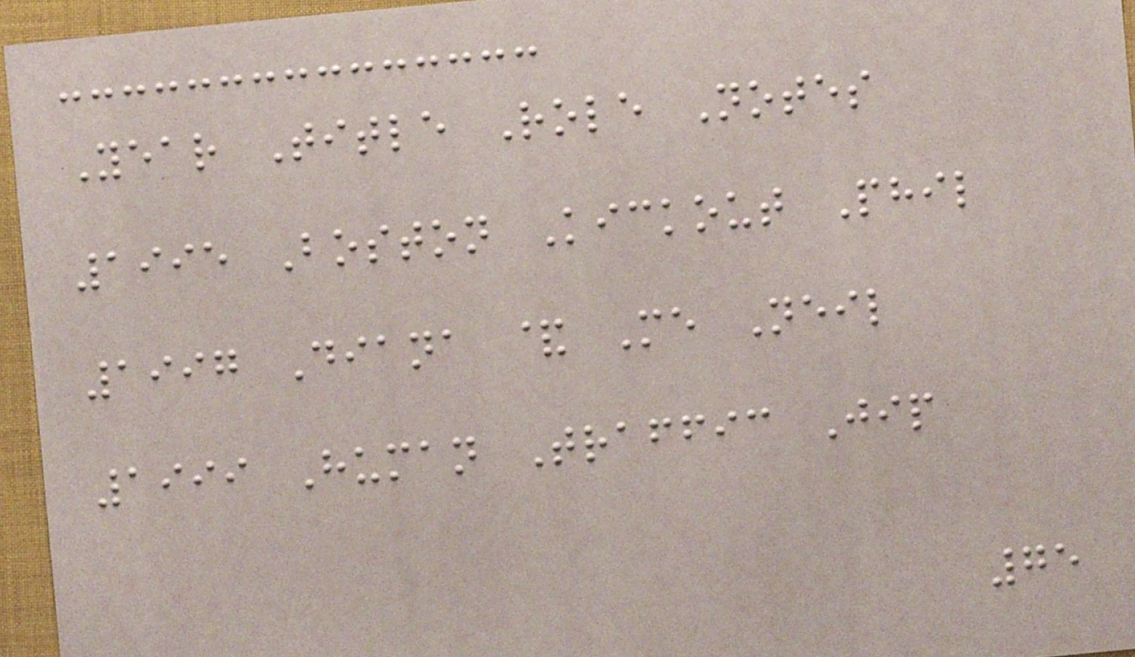Year Title Role Notes
1995 Boston Kickout Phil
1997 Diana & Me Neil
1999 Human Traffic Jip
75
